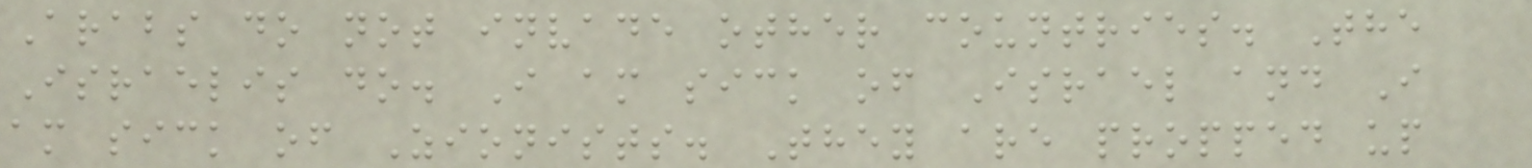Arabs do not invade other countries. The
Israelis do. I am sick of Israel and I
am sick of Zionists. They are propped up
